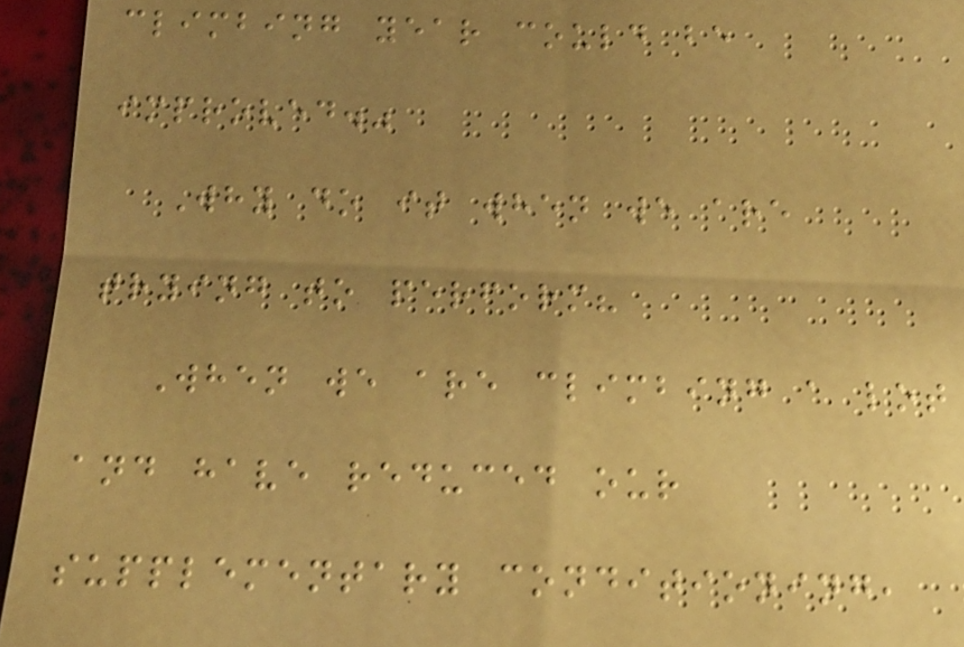climbing year could be
improved."
Why do it when we are
trying to perform?
When we are climbing a lot
and have reduced our
supplementary conditioning,
